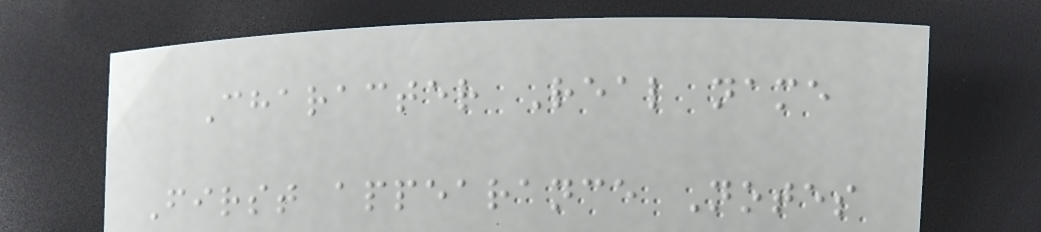Character Real name
First appearance Notes
